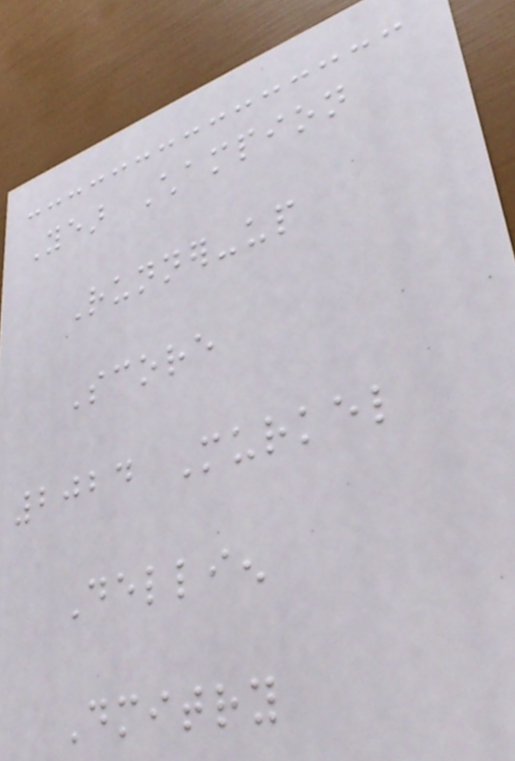Year Champion
Runner-up
Score
2024 Murkel
Dellien
Dmitry
